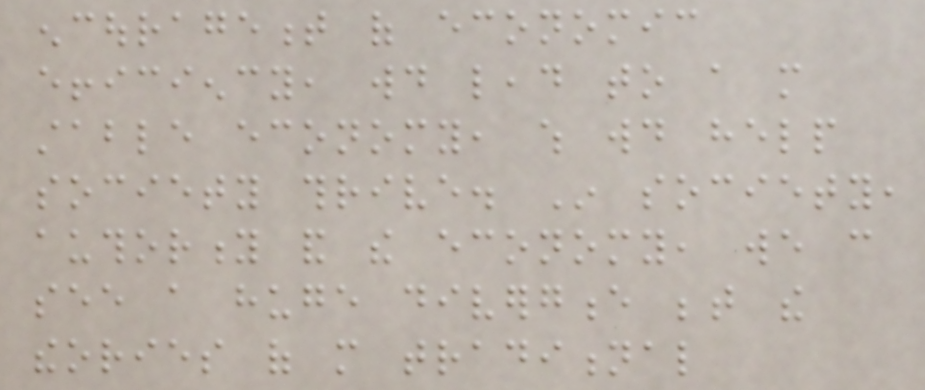encouragement of economic
efficiency, would lead to a more
stable economy, which would help
society thrive. In society,
authority and the economy, we can
see a huge divergence between the
theories of more traditional
